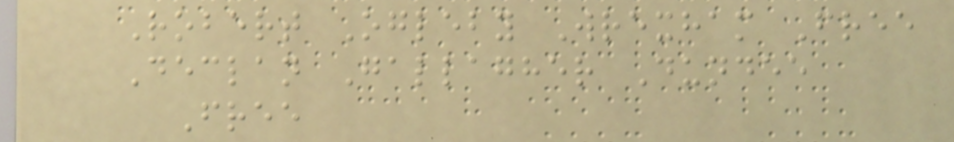Robert Ogleby Wrexham Free
Declan Gallagher Dundee
Free
